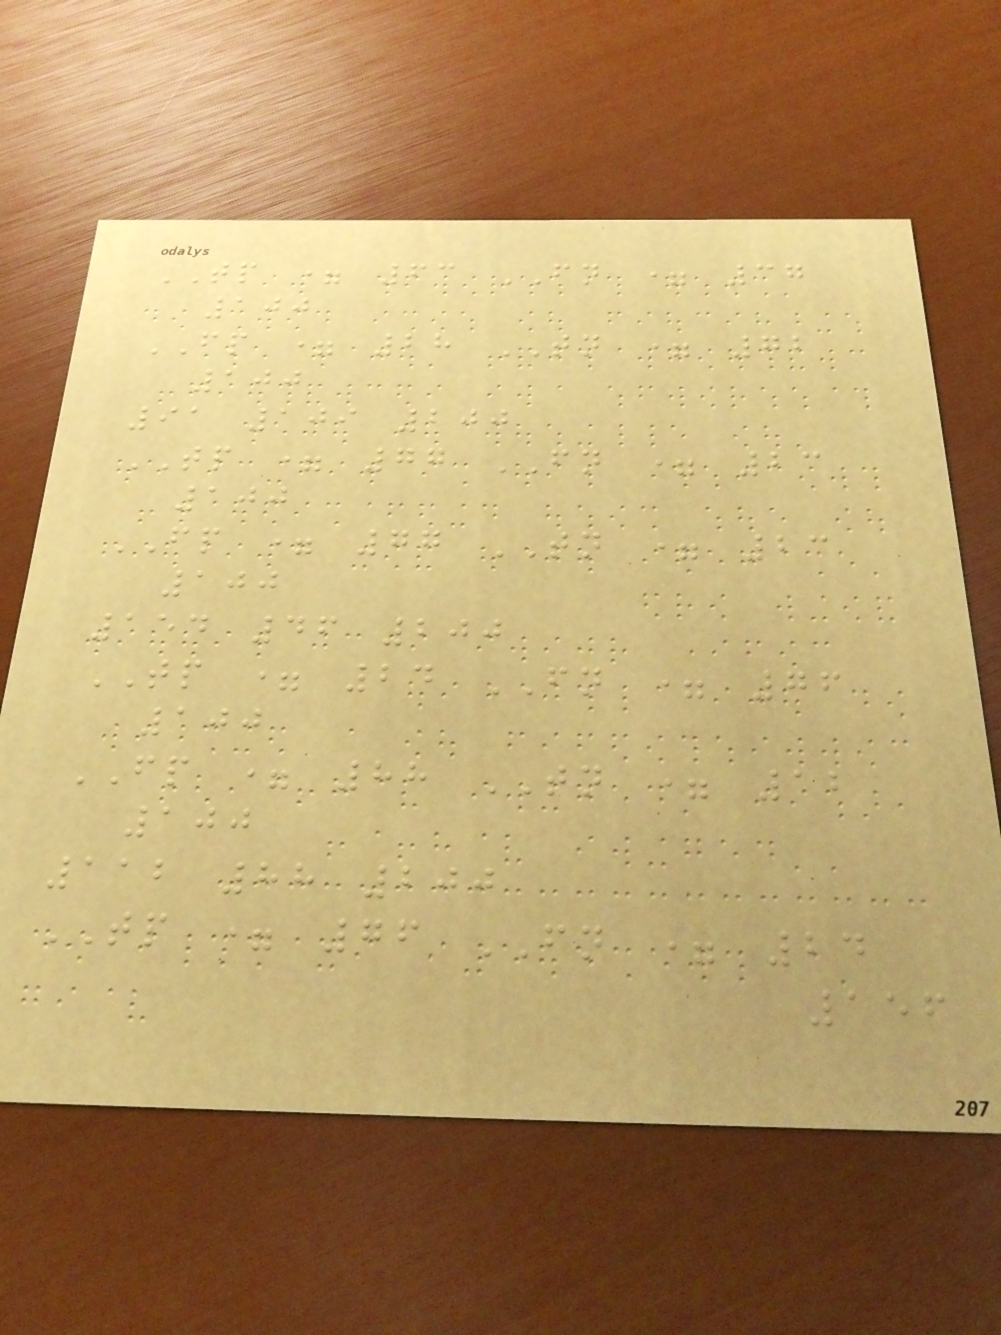TP = 63 FN = 37
100
FP = 28 TN = 72
100
91 109 200
TP = 77 FN = 23
100
FP = 77 TN = 23
100
154 46 200
TP = 24 FN = 76
100
FP = 88 TN = 12
100
112 88 200
TP = 76 FN = 24
156
